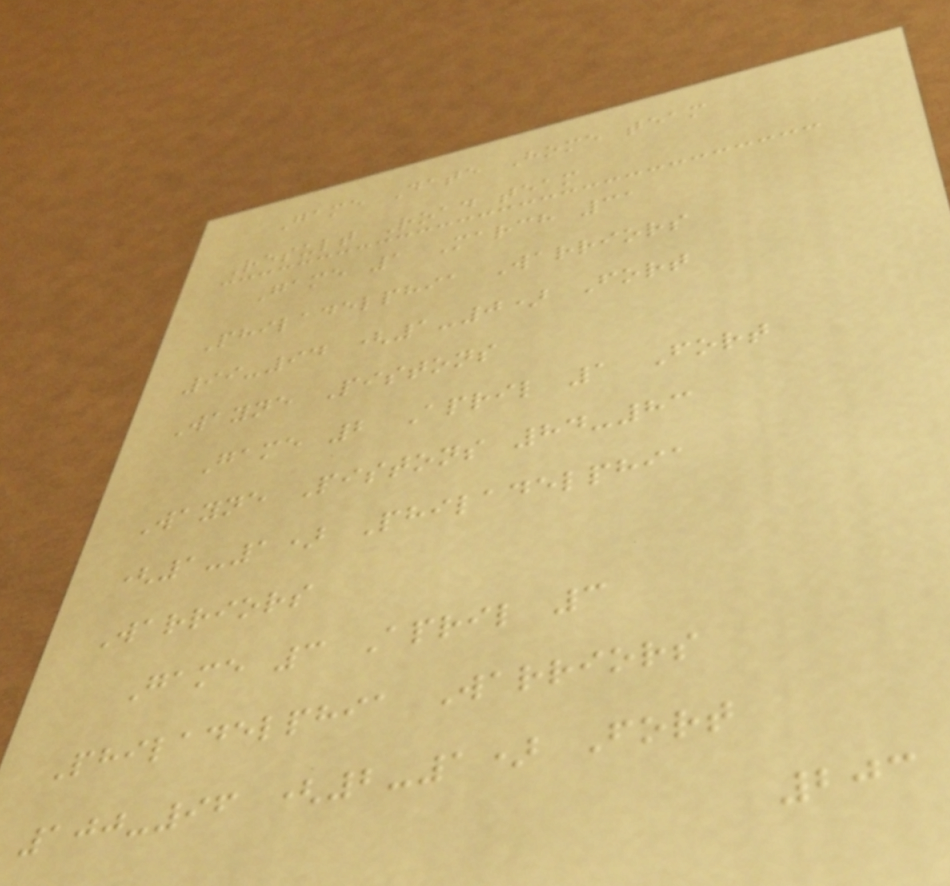Game Date Home team
Result Road team
Game 1 March 31
Philadelphia Warriors
99-94 (1-0) Fort
Wayne Pistons
Game 2 April 1 Fort
Wayne Pistons 84-83
(1-1) Philadelphia
Warriors
Game 3 April 3
Philadelphia Warriors
100-96 (2-1) Fort
203
